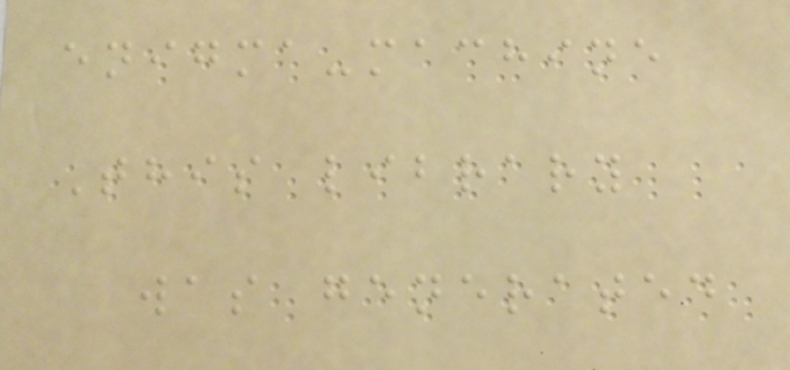enigma-machine
This library
was generated
